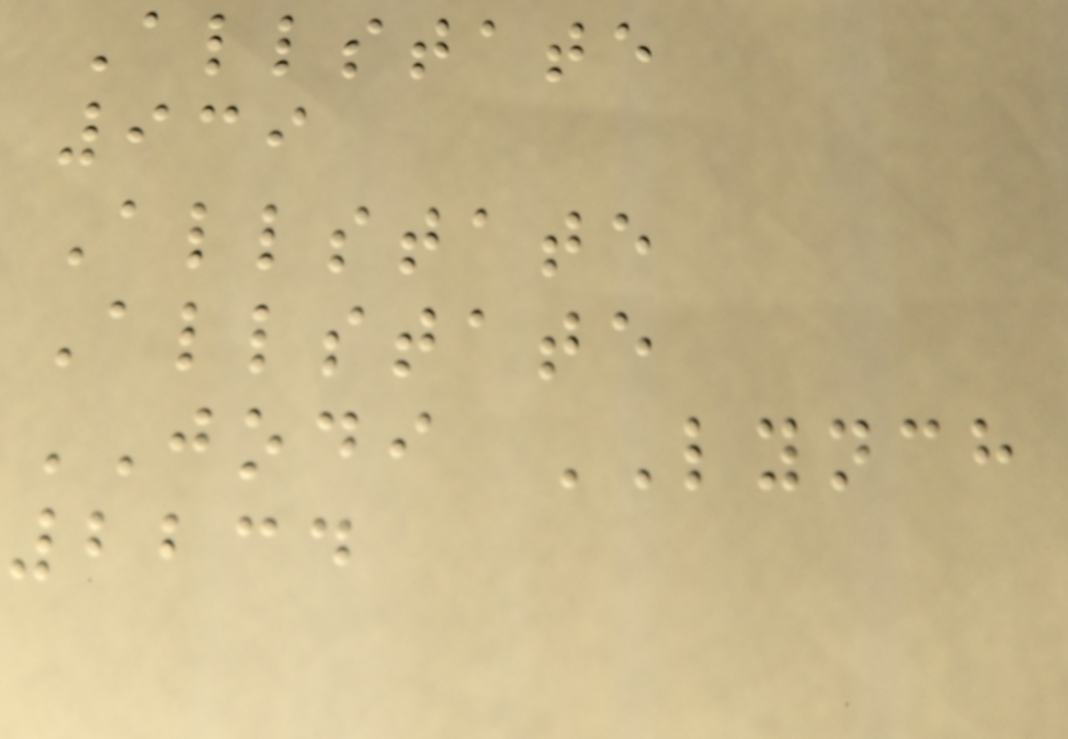Allstate
939
Allstate
Allstate
JODI LYNCH
2234
